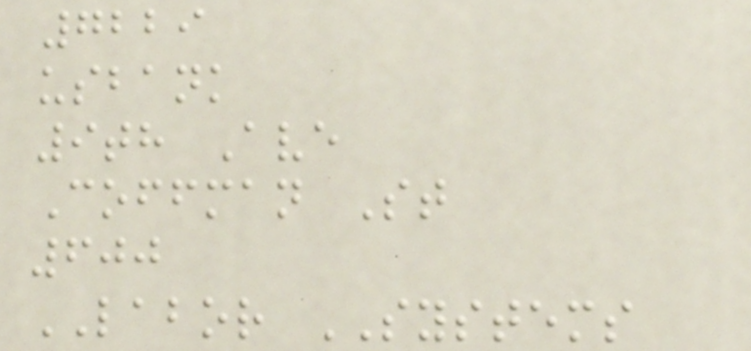7229
usbank
9th Ave
Coffman St
600
LABOR SYSTEMS
